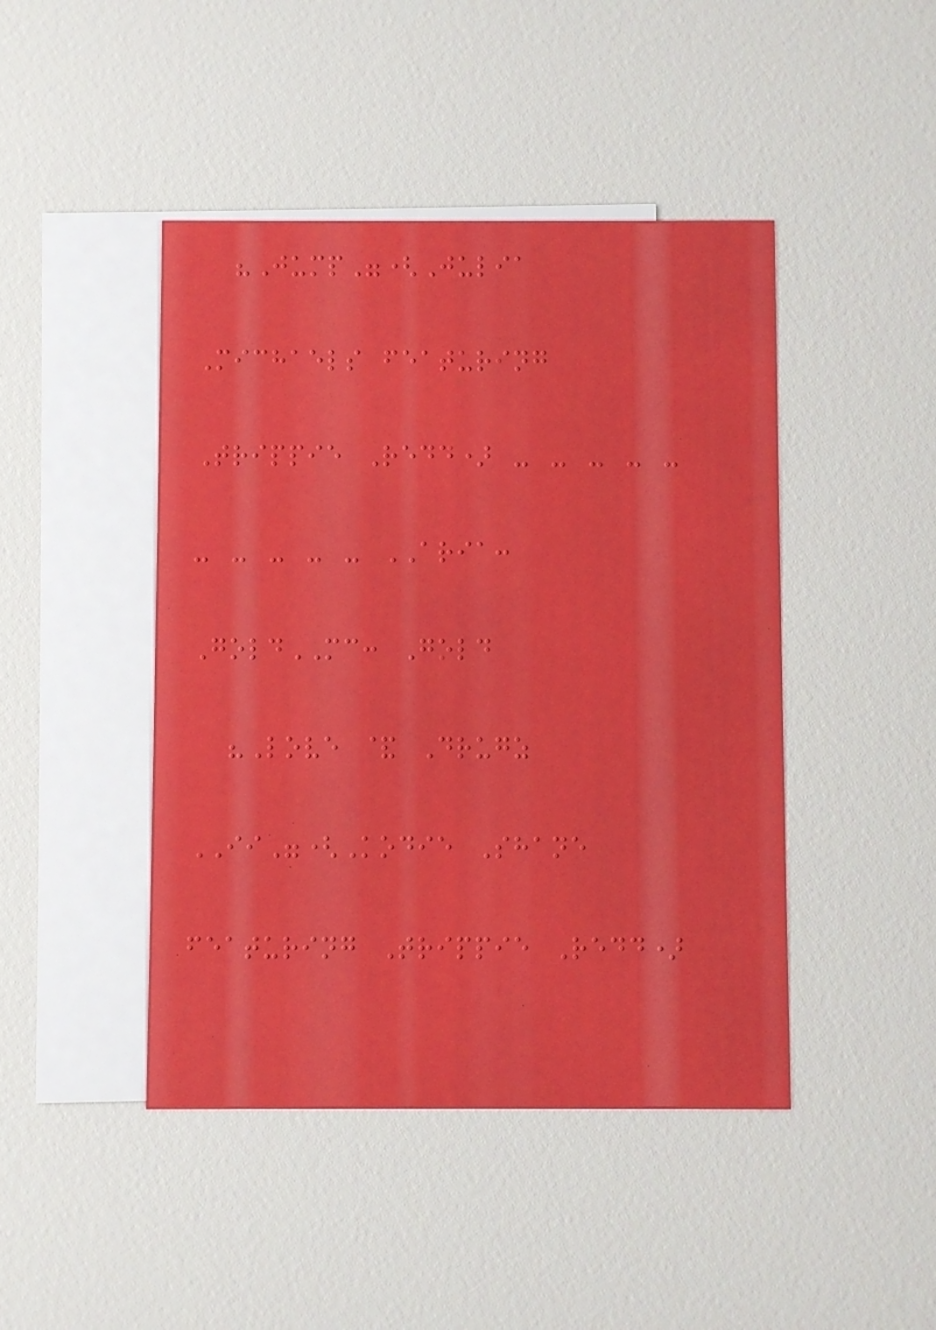"Jump"(Julia
Michaels featuring
Trippie Redd) - - - - -
- - - - - ARIA:
GoldMC: Gold
"Love & Drugz
II"(Kodie Shane
featuring Trippie Redd)
